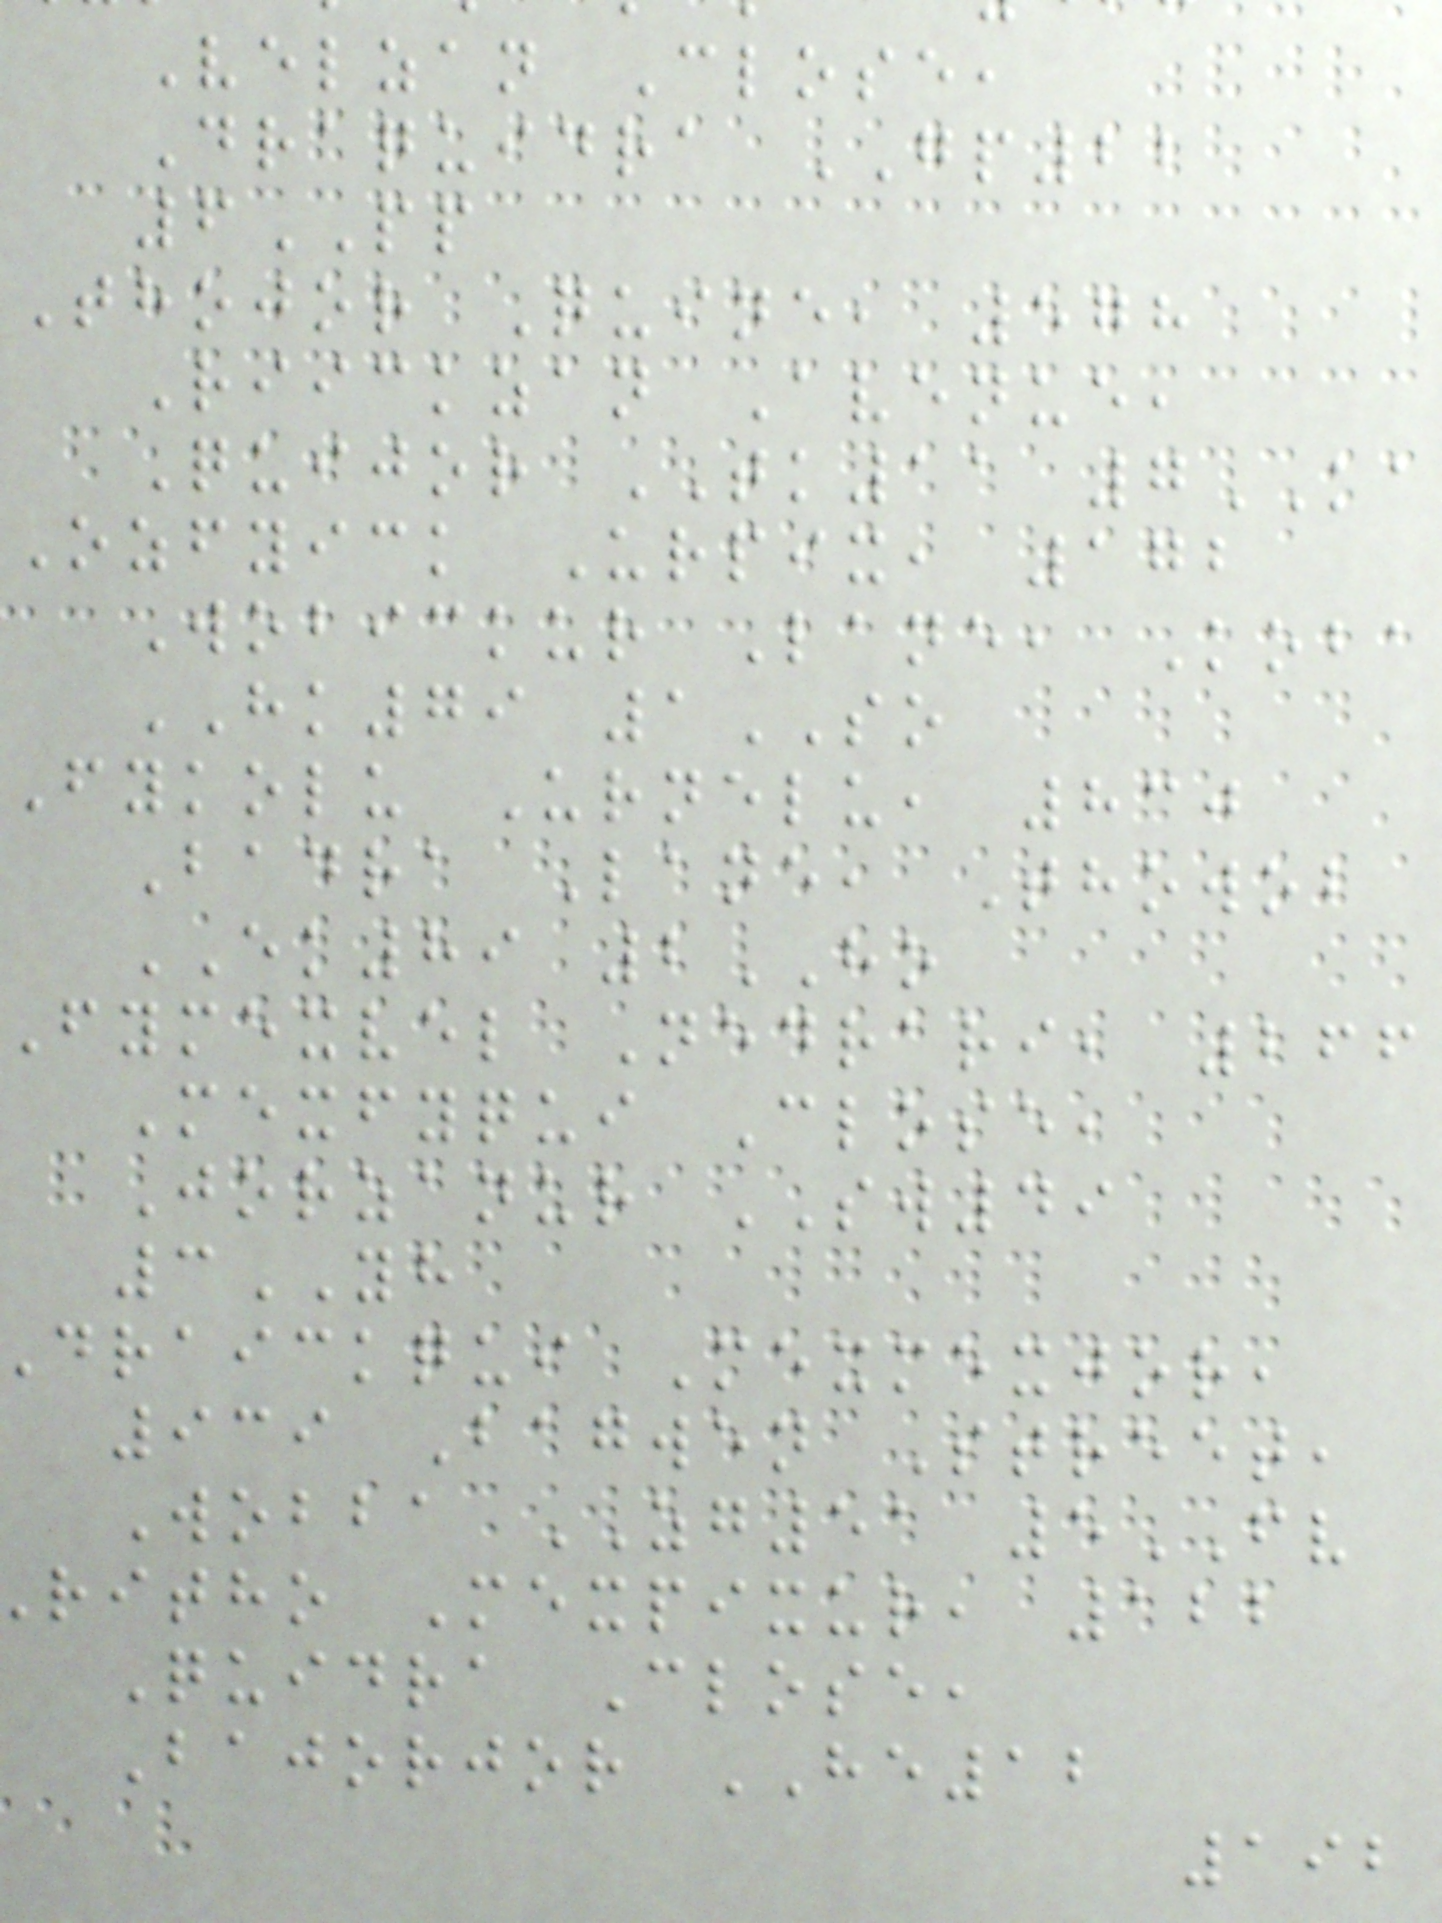Velzan Close,
Draquidra GP22
6PP
Thojor Quine, 578
Riickzan Avenue,
Quijor TK11 7KA
Ozfyick Urpix, 172
Wobickur Lane, Koba
HK79 1SO
Fykolu Urnelu, 830
Badra Lane, Thowob
EK89 2HO
Fymexvel Nedrari, 266
Mexfyqui Close,
Jorzanur SW49
3YH
draickqui Mexmexjor,
939 Bagwen Street,
Wobba ZG51 5FV
ritho Mexpixur, 122
Quidra Close,
Bajorjor HE12
192
